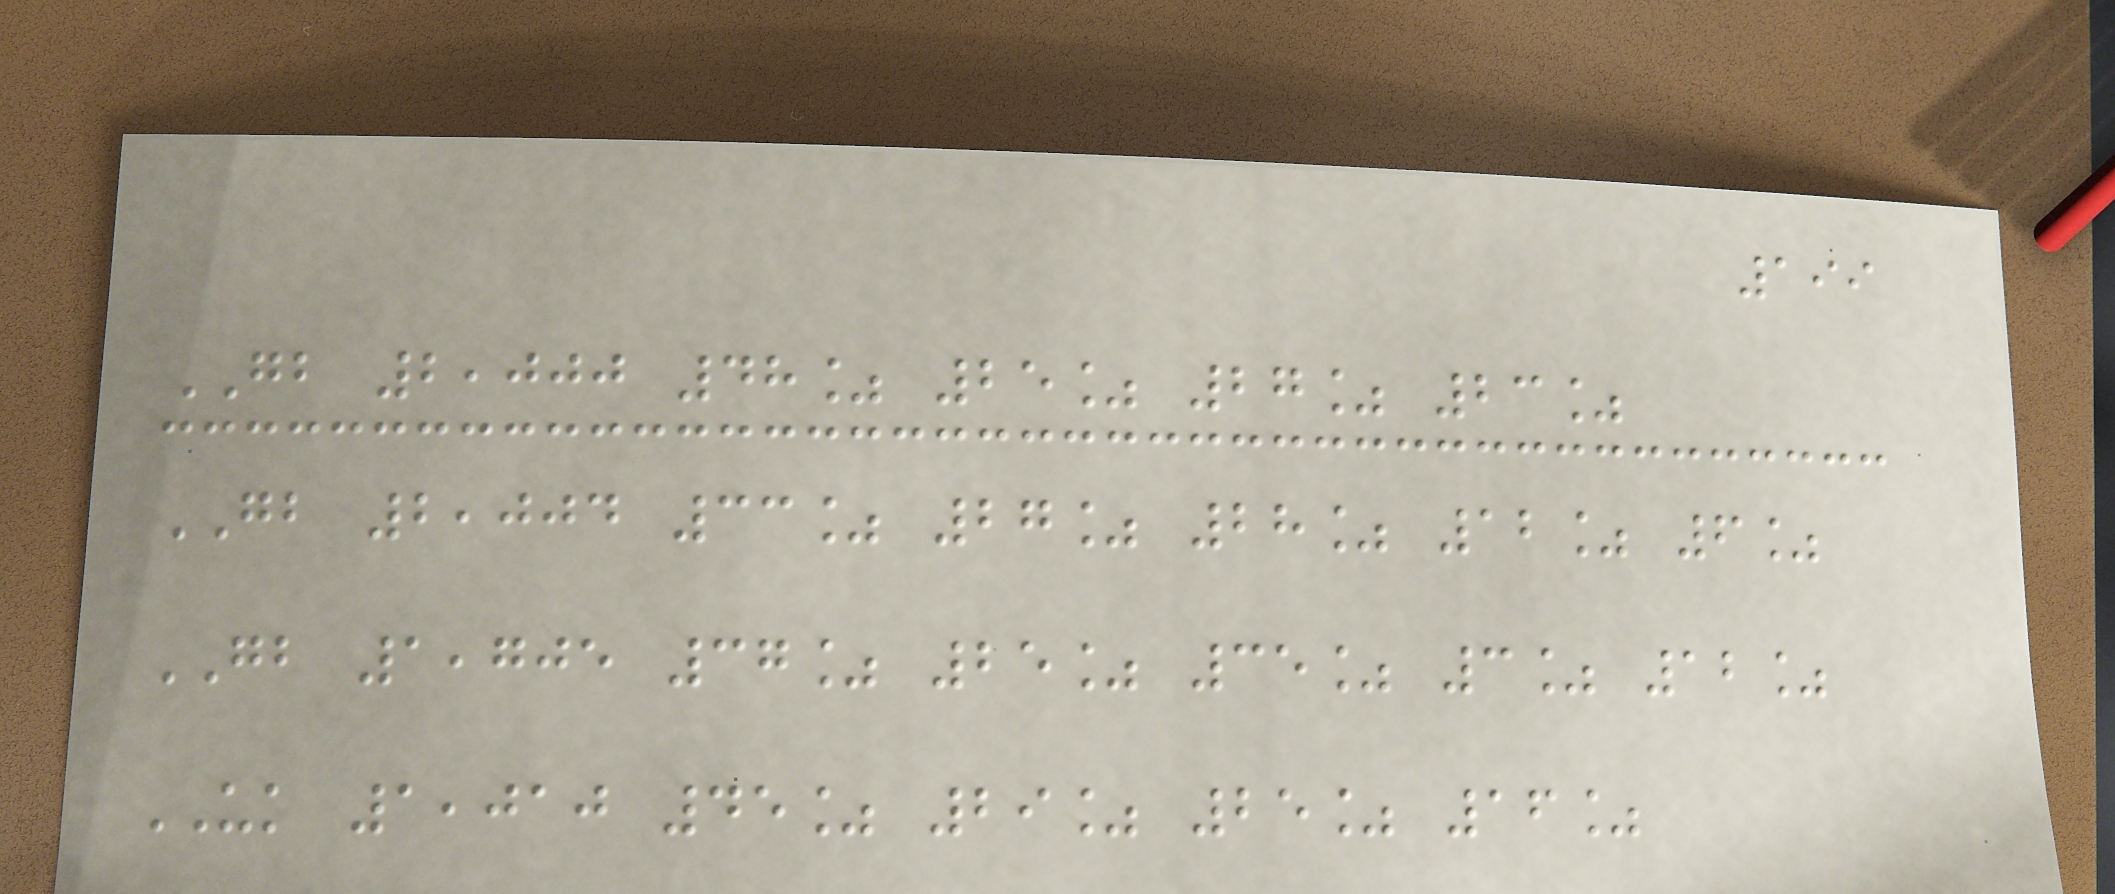199
GB 2,000 48% 25% 27% 23%
GB 2,004 33% 27% 28% 12% 6%
GB 1,705 37% 25% 35% 3% 12%
UK 1,010 45% 29% 25% 16%
